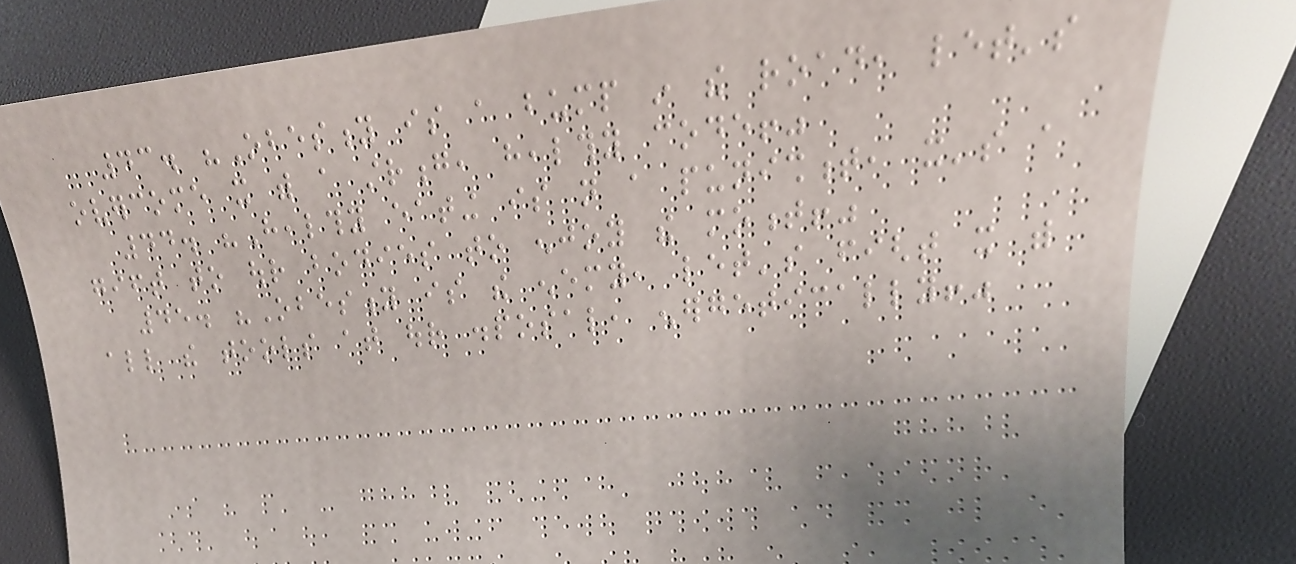43. "Obesity is a bump in the road, let's
overcome it with a strong, healthy code!"
44. "Healthy eating is not a punishment, it's a
gift to our bodies to enjoy the moment!"
45. "Obesity is the enemy, let's fight it with
all the tools at our disposal, energetically!"
